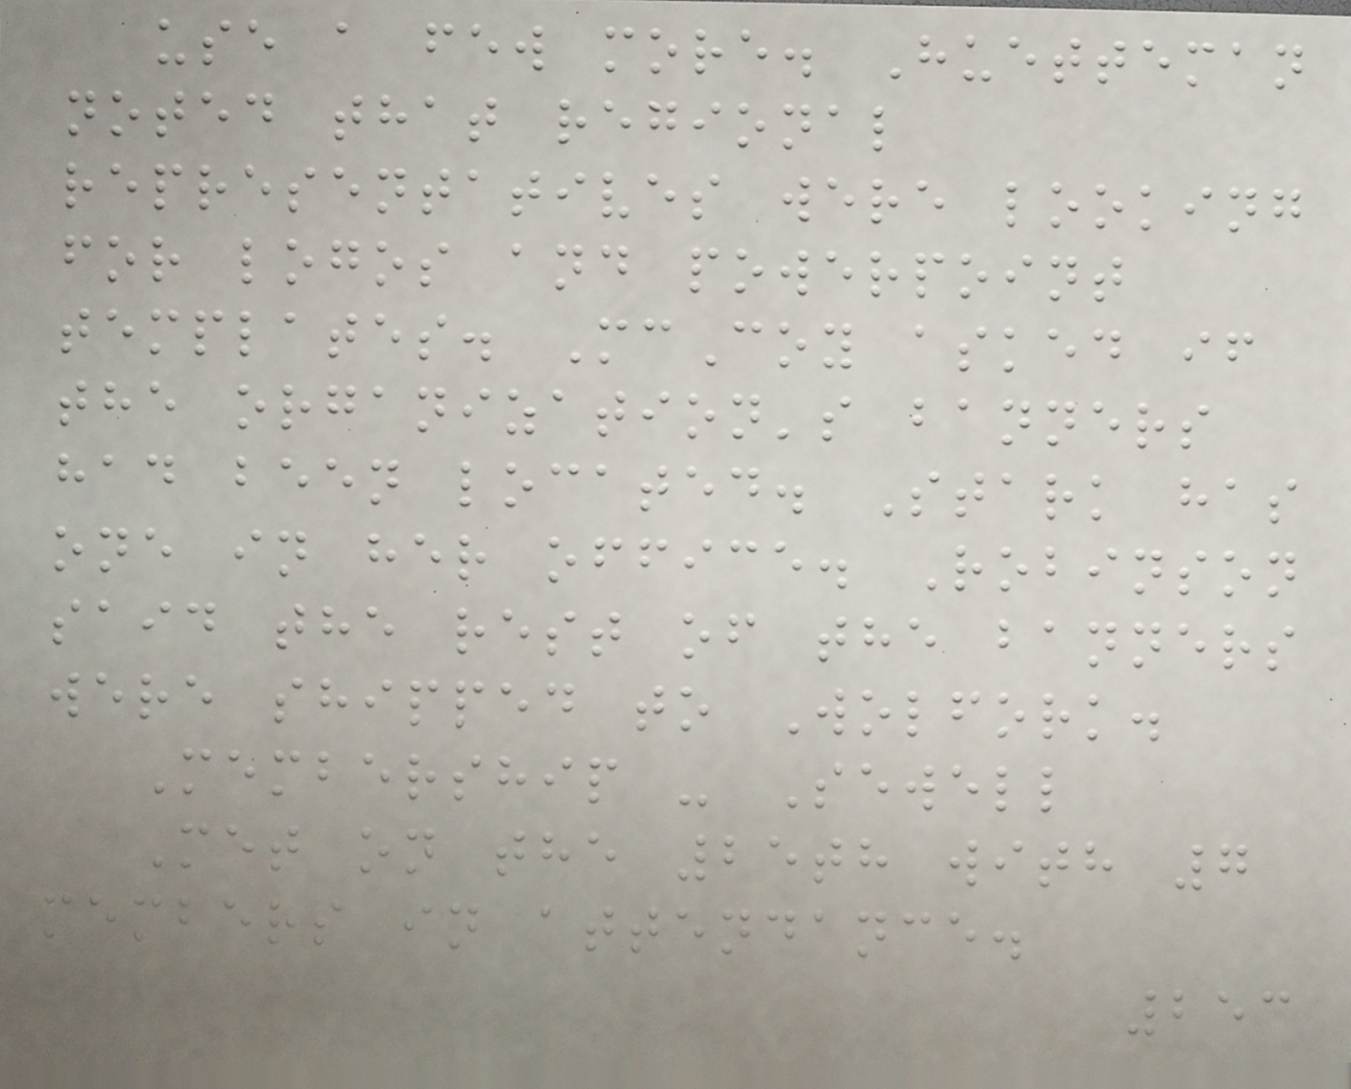use a few more. Huetteman
noted that regional
representatives were looking
for logos and powerpoint
templates. McCoy asked if
the organization's banners
had been located. Stark has
one in her office. Robinson
said the rest of the banners
were shipped to Wolfork.
Membership - Sewell
Met on the 25th with 7
members in attendance.
253
